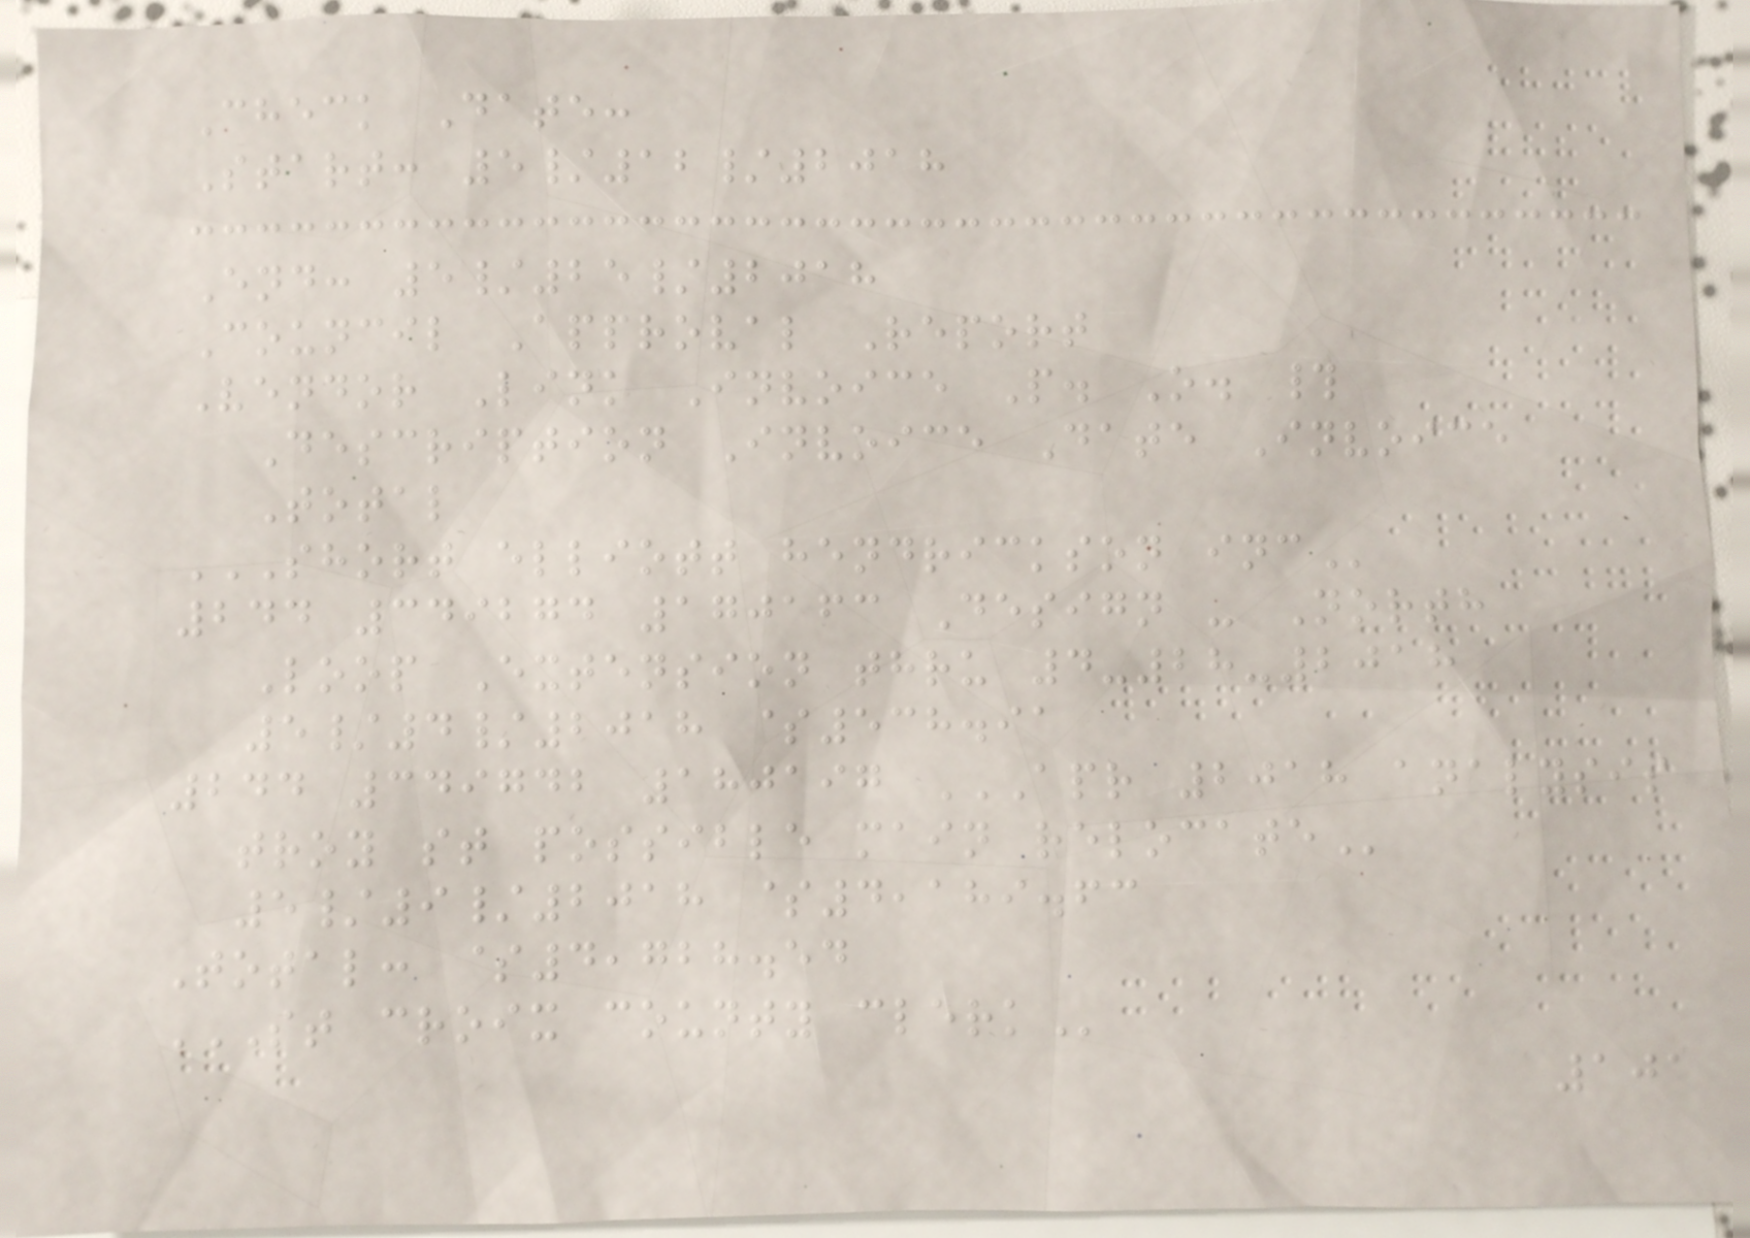Check Date:
Start: 5/12/2018
End: 5/25/2018
Council Approval Report
Vendor Link Invoice P. O. #
Description Invoice Date Invoice
Total
SHORT ELLIOTT HENDRICKSON INC
244 349274 170163 Design - North
Loop Extension thru 4-28-2018
5/4/2018 $538.91
244 349742 180197 APR 2018 ANALYSIS
TROY ST POSSIBLE MAIN RELOCATE
5/9/2018 $4,189.63
Total: $4,728.54
ST CROIX COUNTY CLERK
101
